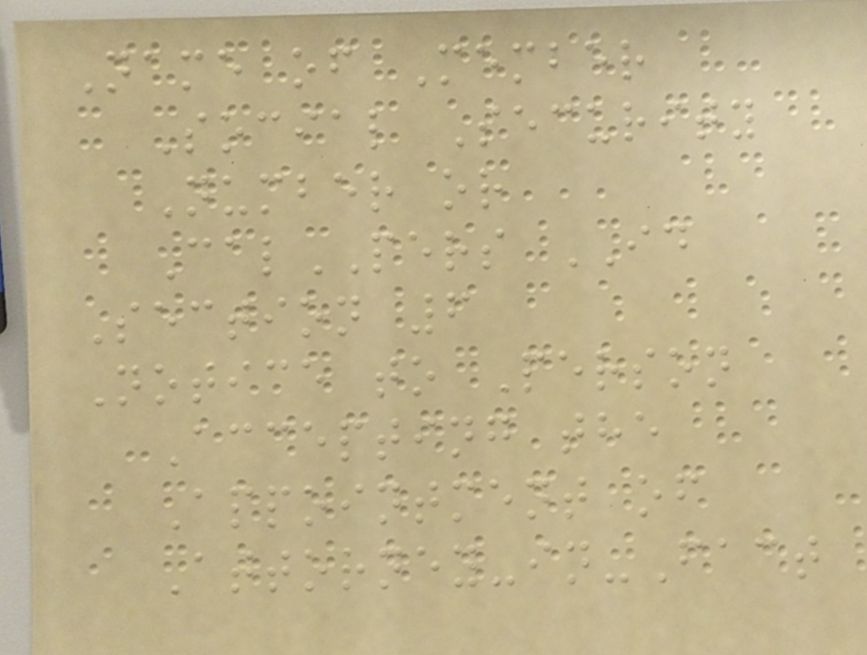Name of Member
Social Security
Number or
CalPERS ID
Section 6
Notice to Person
Accepting the
Appointment of
Attorney-in-Fact
